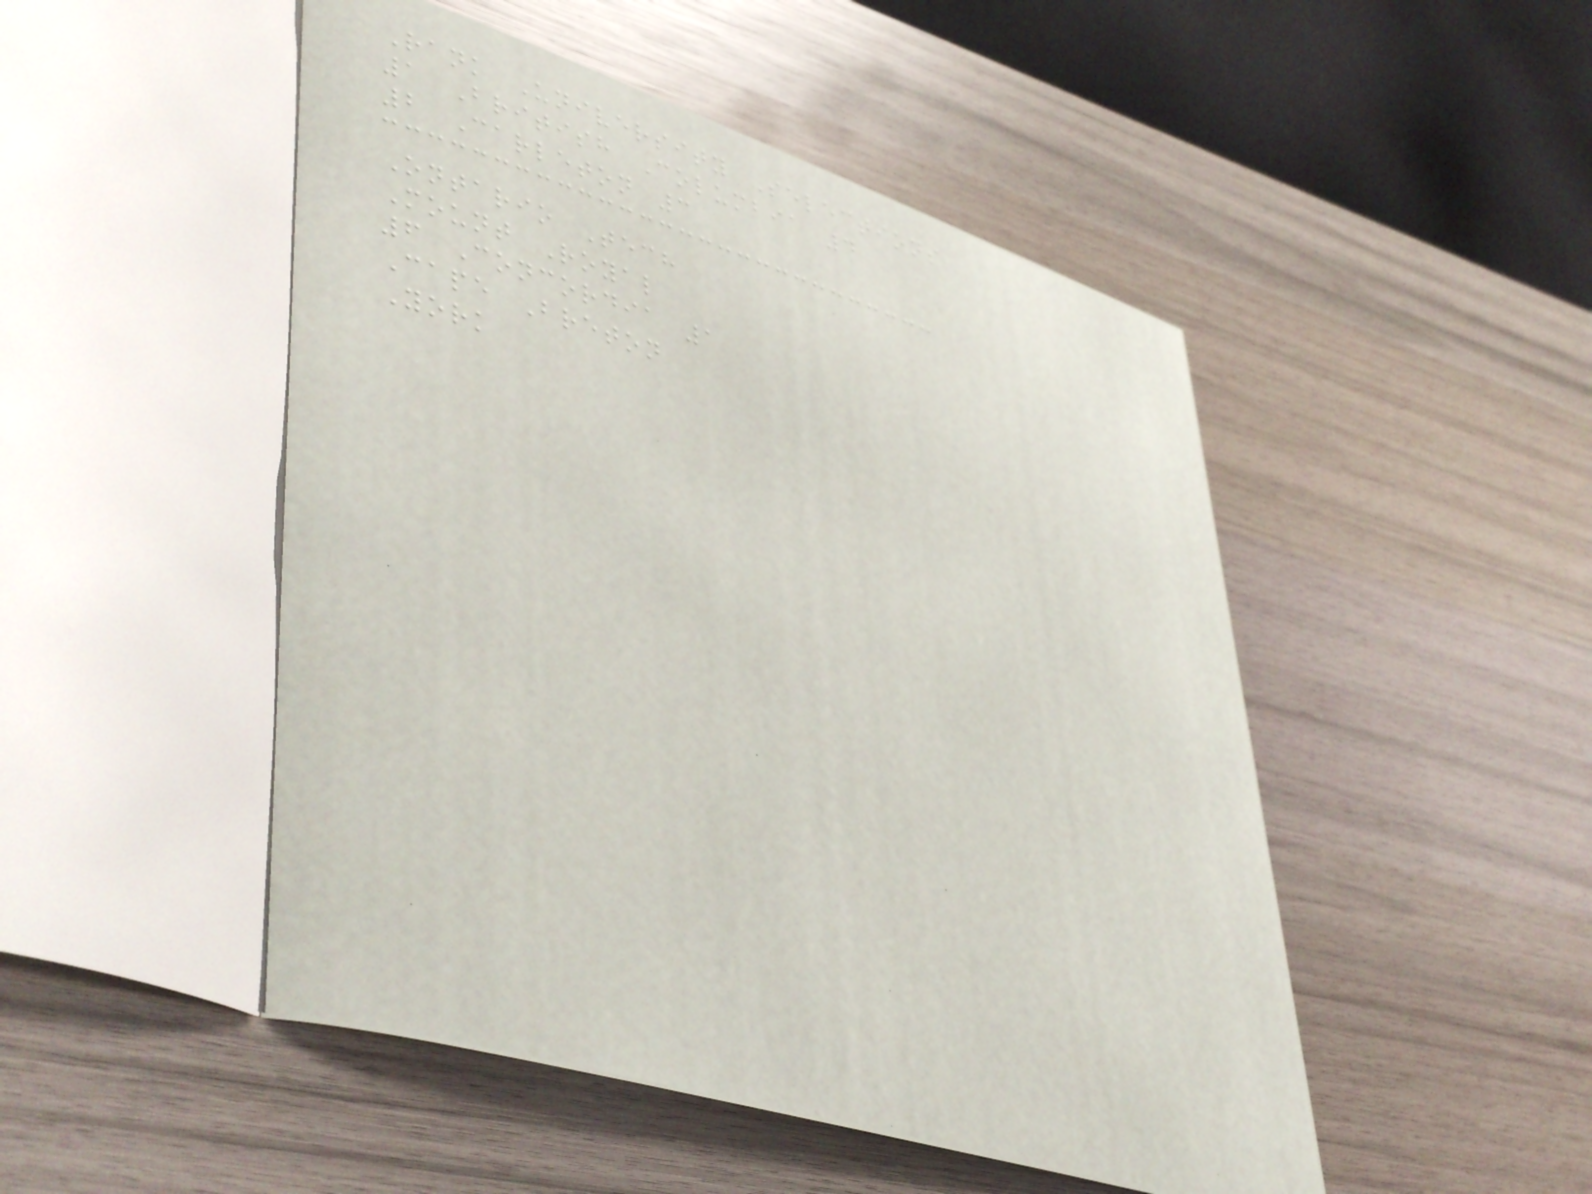Rank University Selections
1 British Columbia 4
2 Carleton 3
Ontario Tech
Mount Royal
6 Concordia 1
Cape Breton
York
